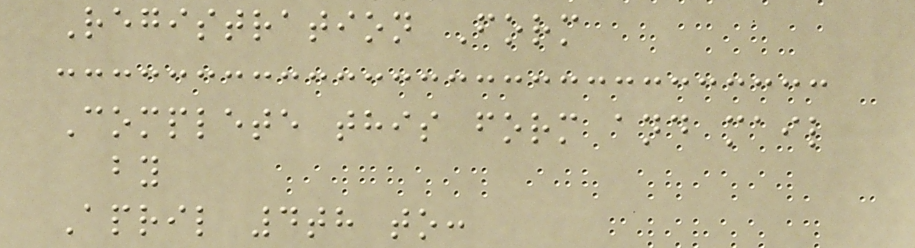Registration Form
Complete this form and mail
by
April 4th to:
